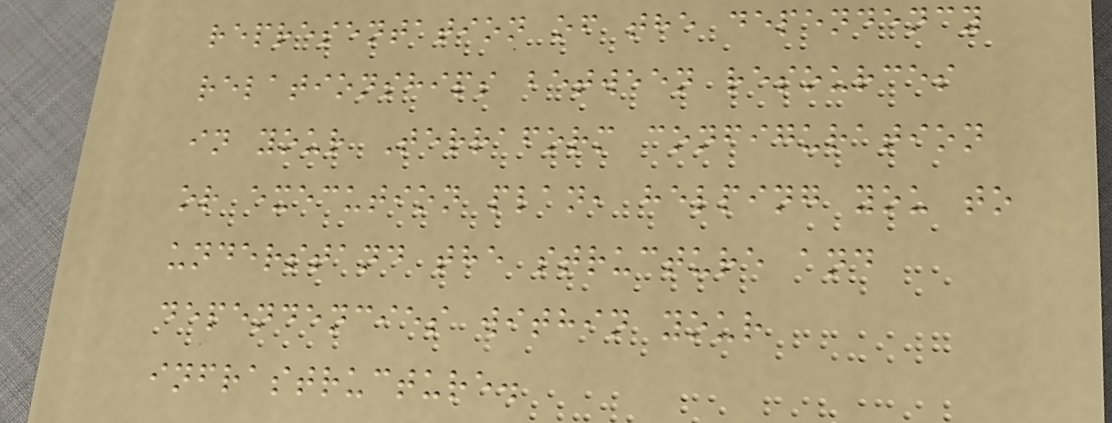representation of the dependency
relationships between resources
in your Terraform configuration
or execution plan, helping you to
understand the structure and
dependencies within your
infrastructure.
